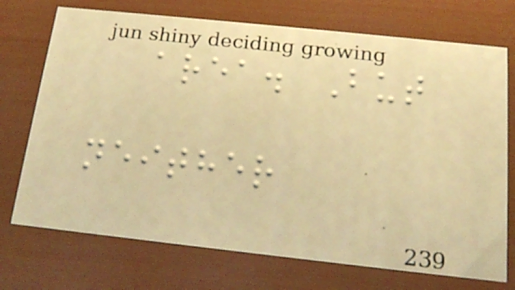area. But
neither
